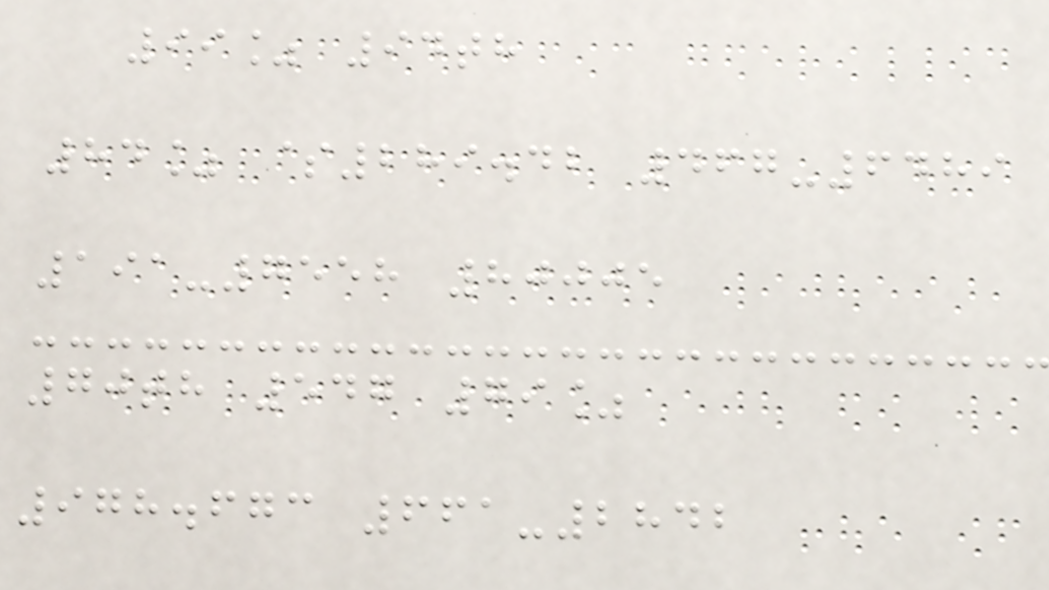99% 94th
84% $289.42 467-6489
191-7558 80005
70th 547 79%
978.673 661-2842
